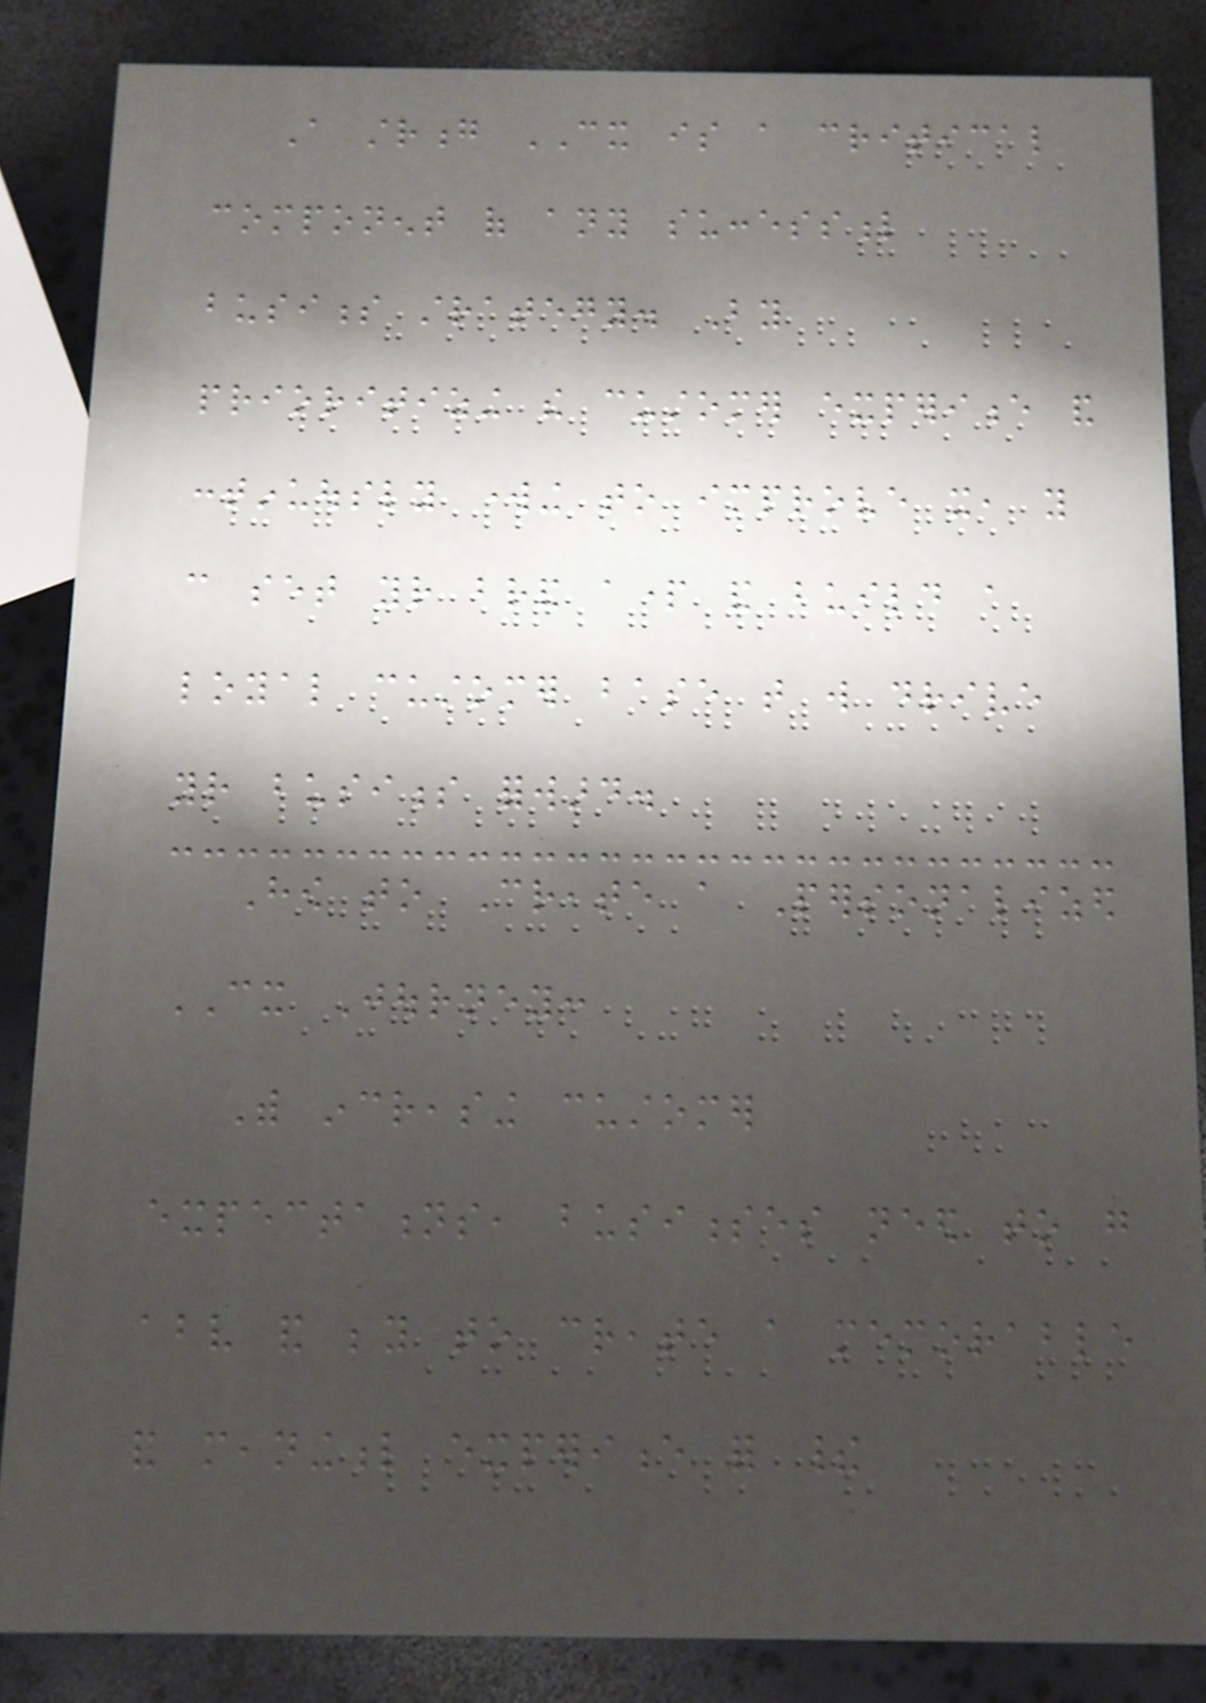A strong CX is a critical
component of any successful
business strategy. By
prioritizing the customer experience and
continuously working to improve it, you
can set your brand apart and build a
loyal customer base that will drive
your business forward.
How to Create a Personalized
CX Journey:
With increasing customer
expectations, businesses need to go
above and beyond to create a memorable
and meaningful experience for their
